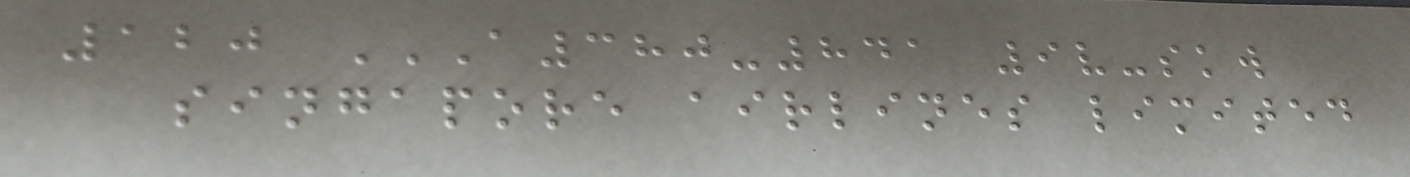120 A380-841 9V-SKW
SINGAPORE AIRLINES LIMITED
